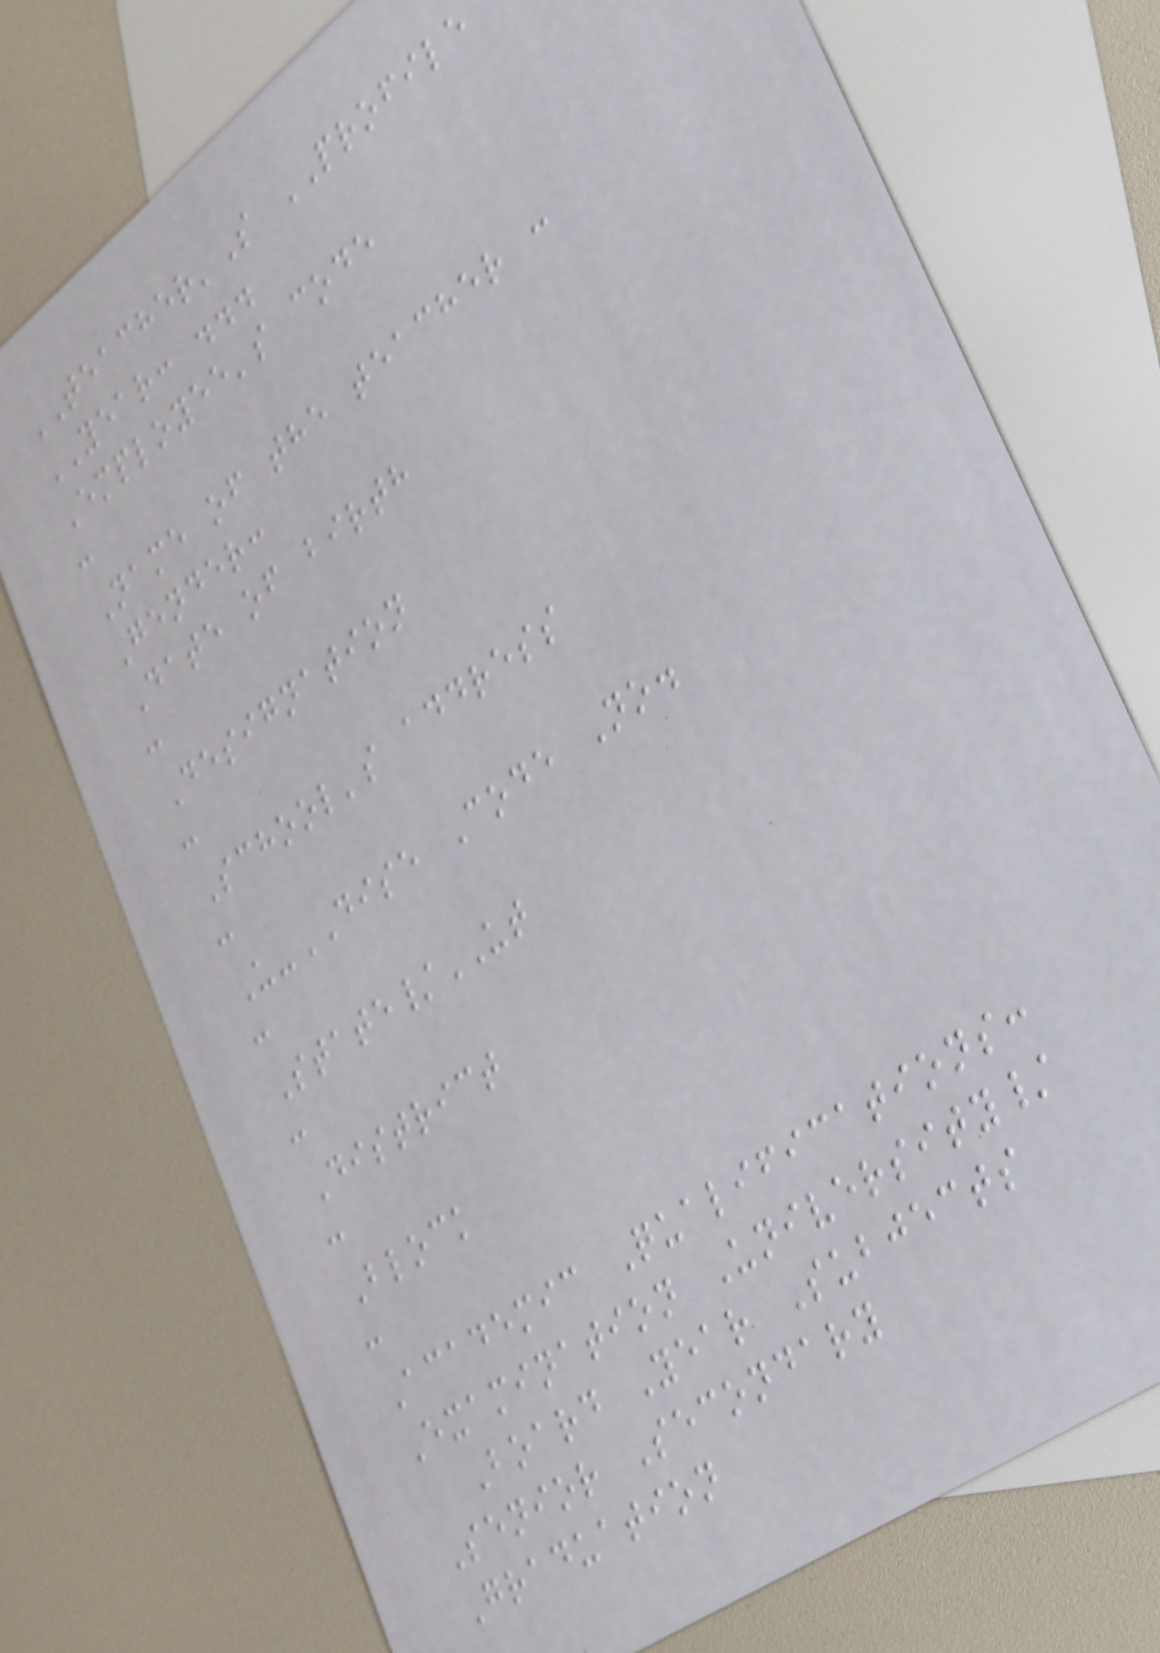TEACHER'S PROFILE
YEAR: ...
Employee's code
:
Name of the teacher :
Gender:
Date of birth
:
Designation
:
School's address
:
U-DISE Code No.
:
State/UT
:
District
:
Block
:
Academic Qualifications:
Examination University/
Board Year Subjects
Senior Secondary
Graduation
